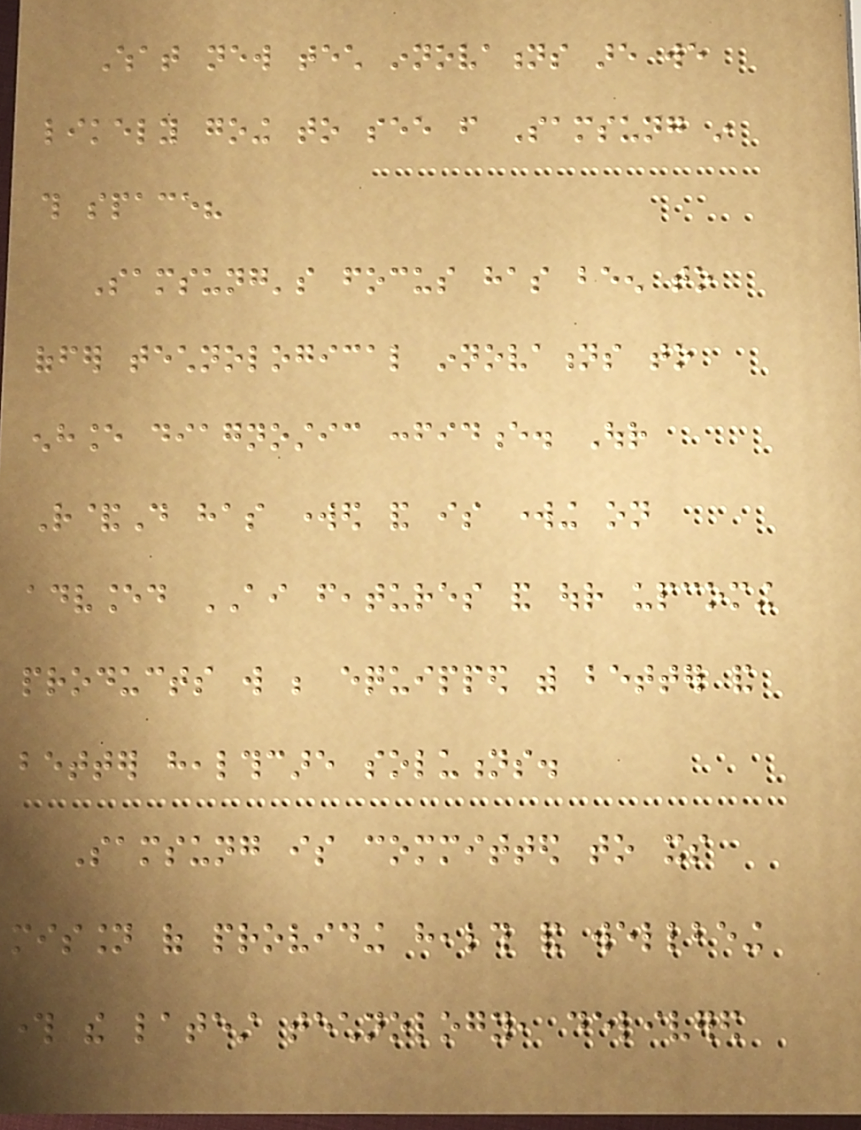What new tech innovations are we
likely going to see from Samsung in
this space?
Samsung's focus has been to
offer technological innovations to
enhance diagnostic confidence. Our
R&D has worked and is working on
advanced AI features and our upcoming
products will be equipped with better and
better healthcare solutions.
Samsung is committed to its
mission of providing health and wellbeing
through the latest technology, delivered
